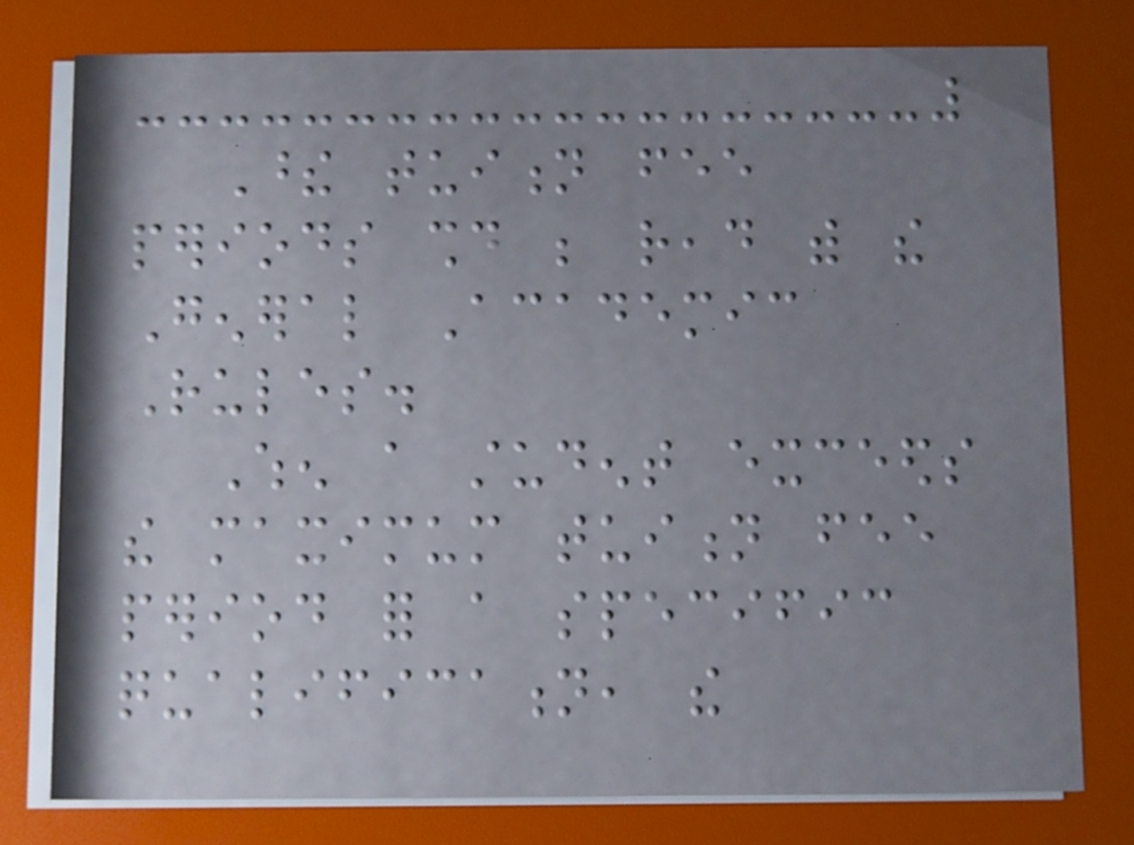These tuition fee
periods should be read with the
General Academic
Rules.
When a student exceeds
the maximum tuition fee
period for a specific
qualification, the
